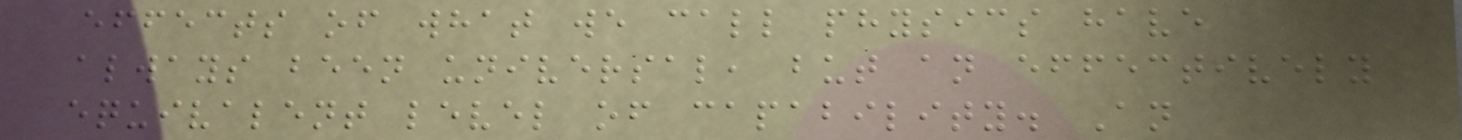effects of what we call physics have
always been universal, but an effectively
equivalent level of capability. An
